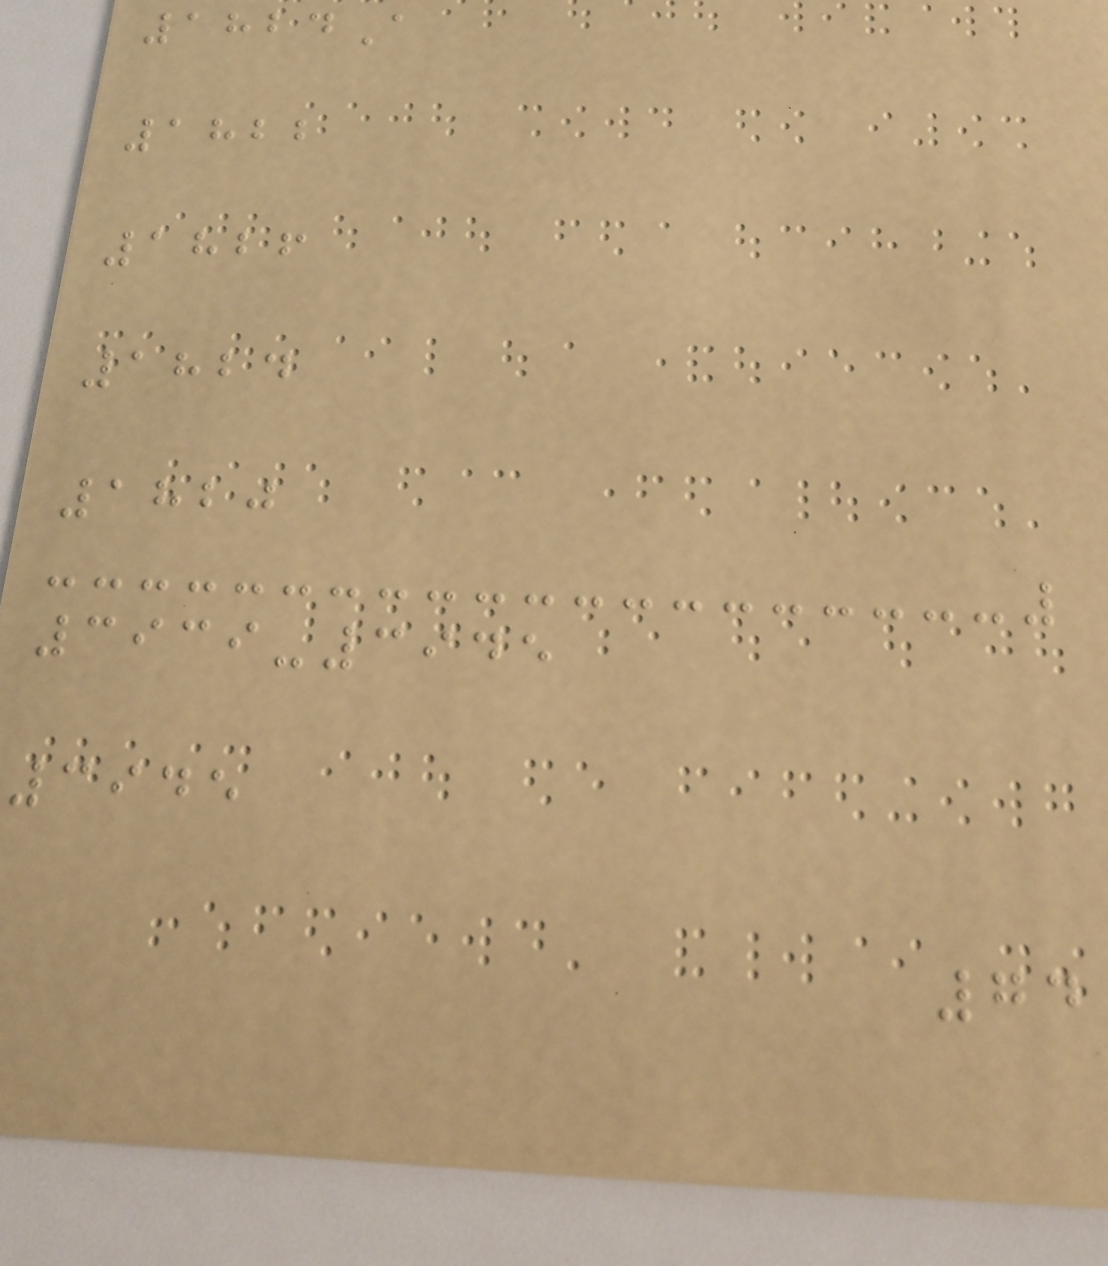1824A
1822
1826
1824
1820
3939-3945
3945
74
